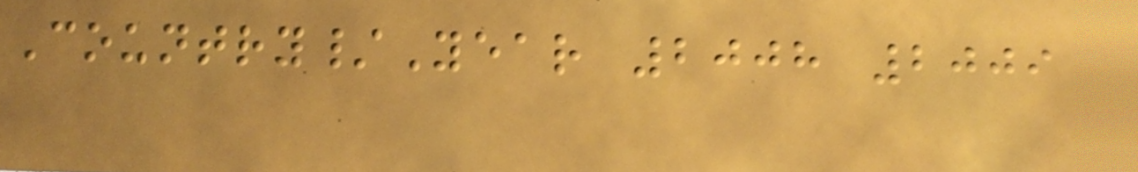Country/Year 2008 2009
